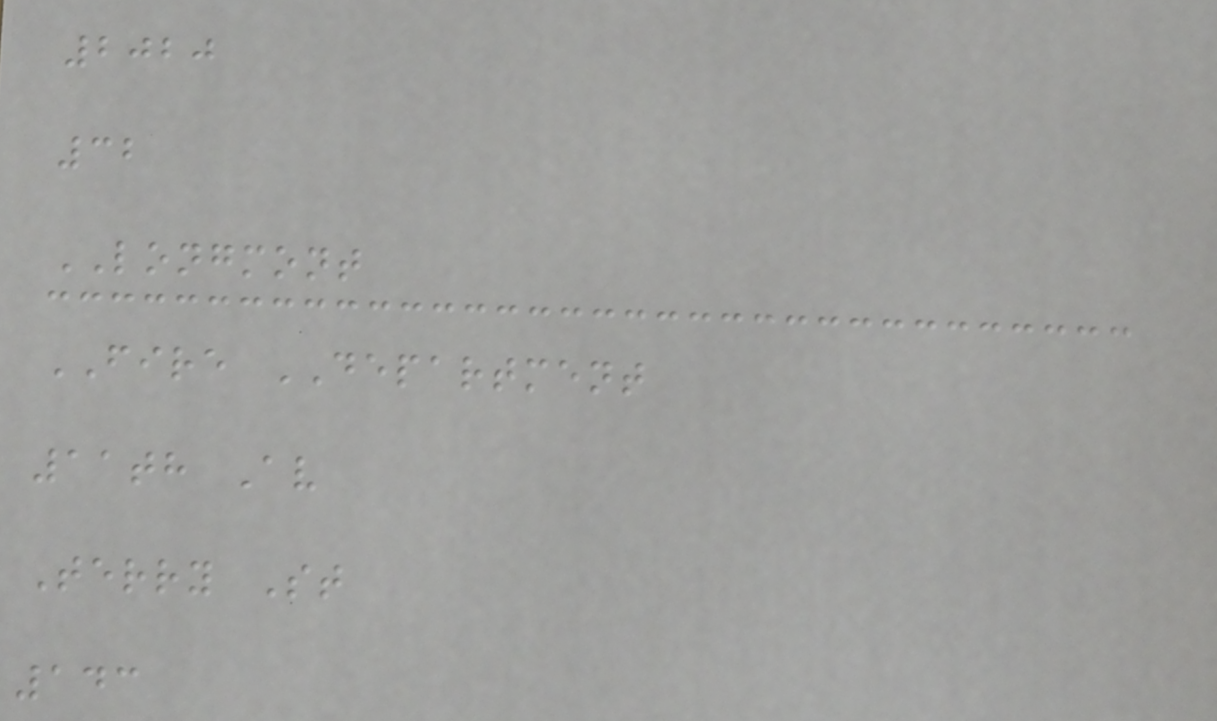2020
32
LONGMONT
FIRE DEPARTMENT
11th Av
Terry St
143
